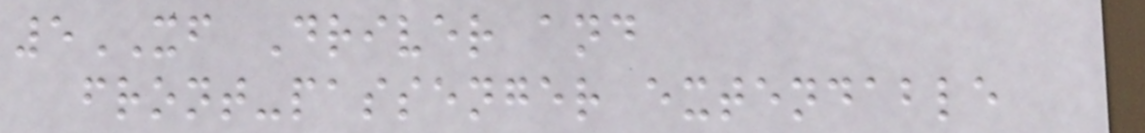5XF Driver and
front-passenger extendable
